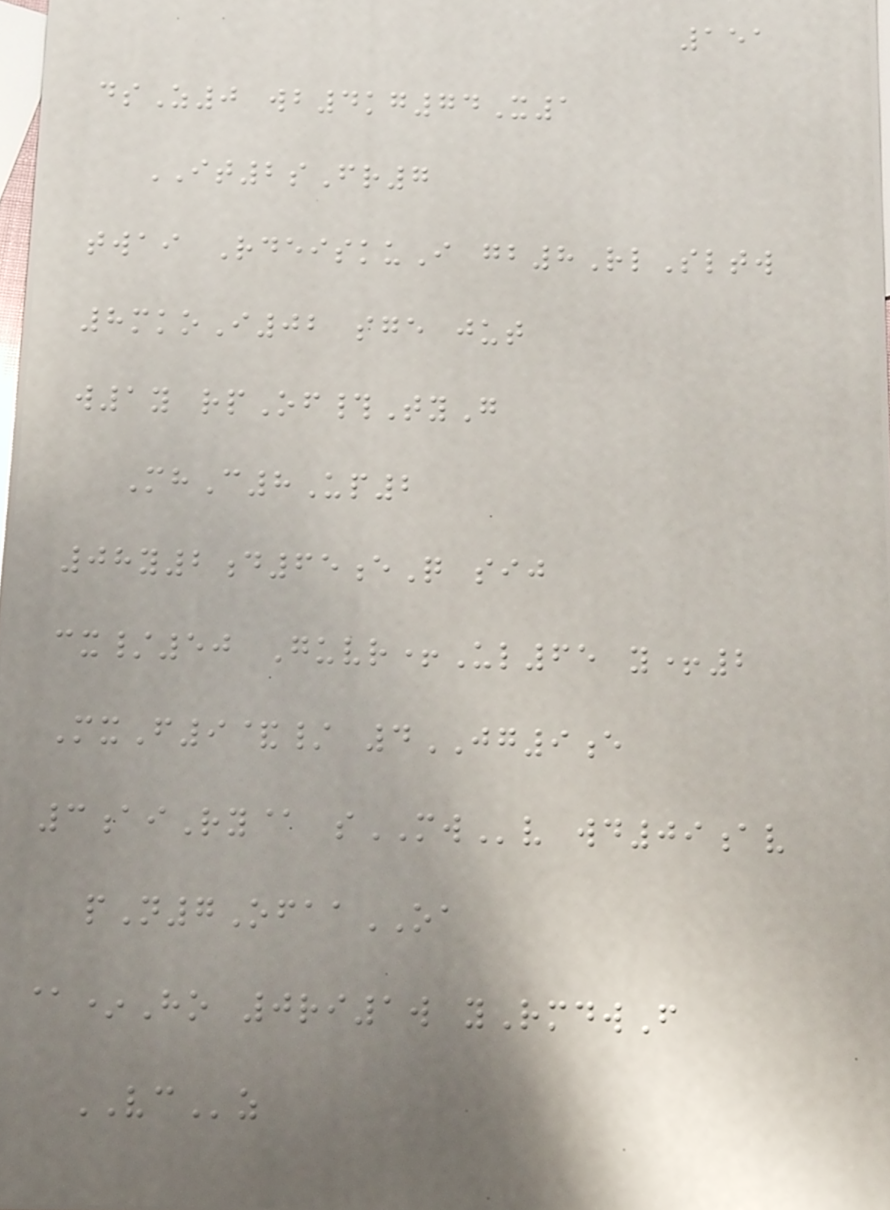151
dsZ0 wb4kg74X1
IT2sFr7
twai RdeiskuI gb8RlSltw
8mkoI02 sge jut
w1y rpOf#TyG
MhC8Up2
08y2d65eQ sij
cx/50 Guvr+Ul65 y+2
MxF9&/ 4JG9e
3aiRy@ sMWv wd09av
pN7OfaaOA
@*Ho 0ri1w yRmdwF
VCz
